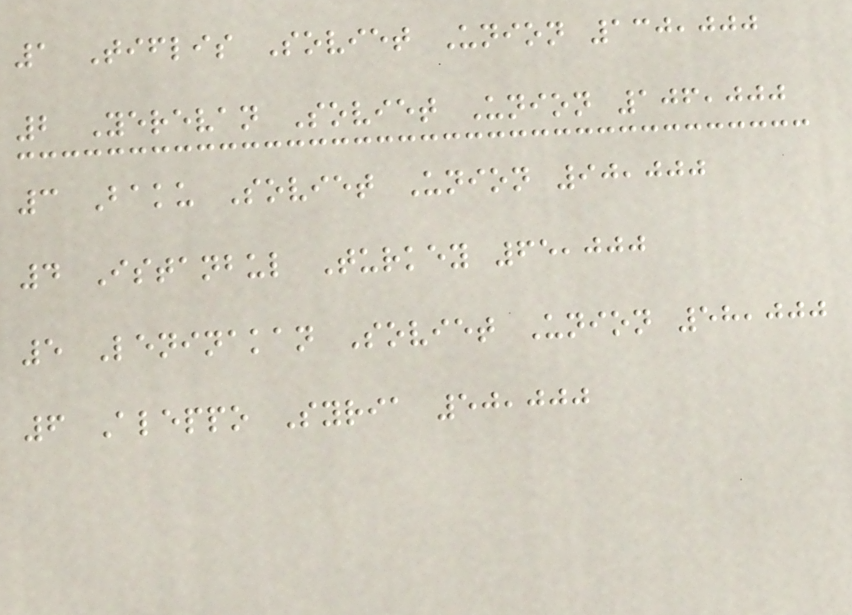1 Tiflis Soviet Union 130,000
2 Yerevan Soviet Union 106,000
3 Baku Soviet Union 90,000
4 Istanbul Turkey 65,000
5 Leninakan Soviet Union 58,000
6 Aleppo Syria 50,000
